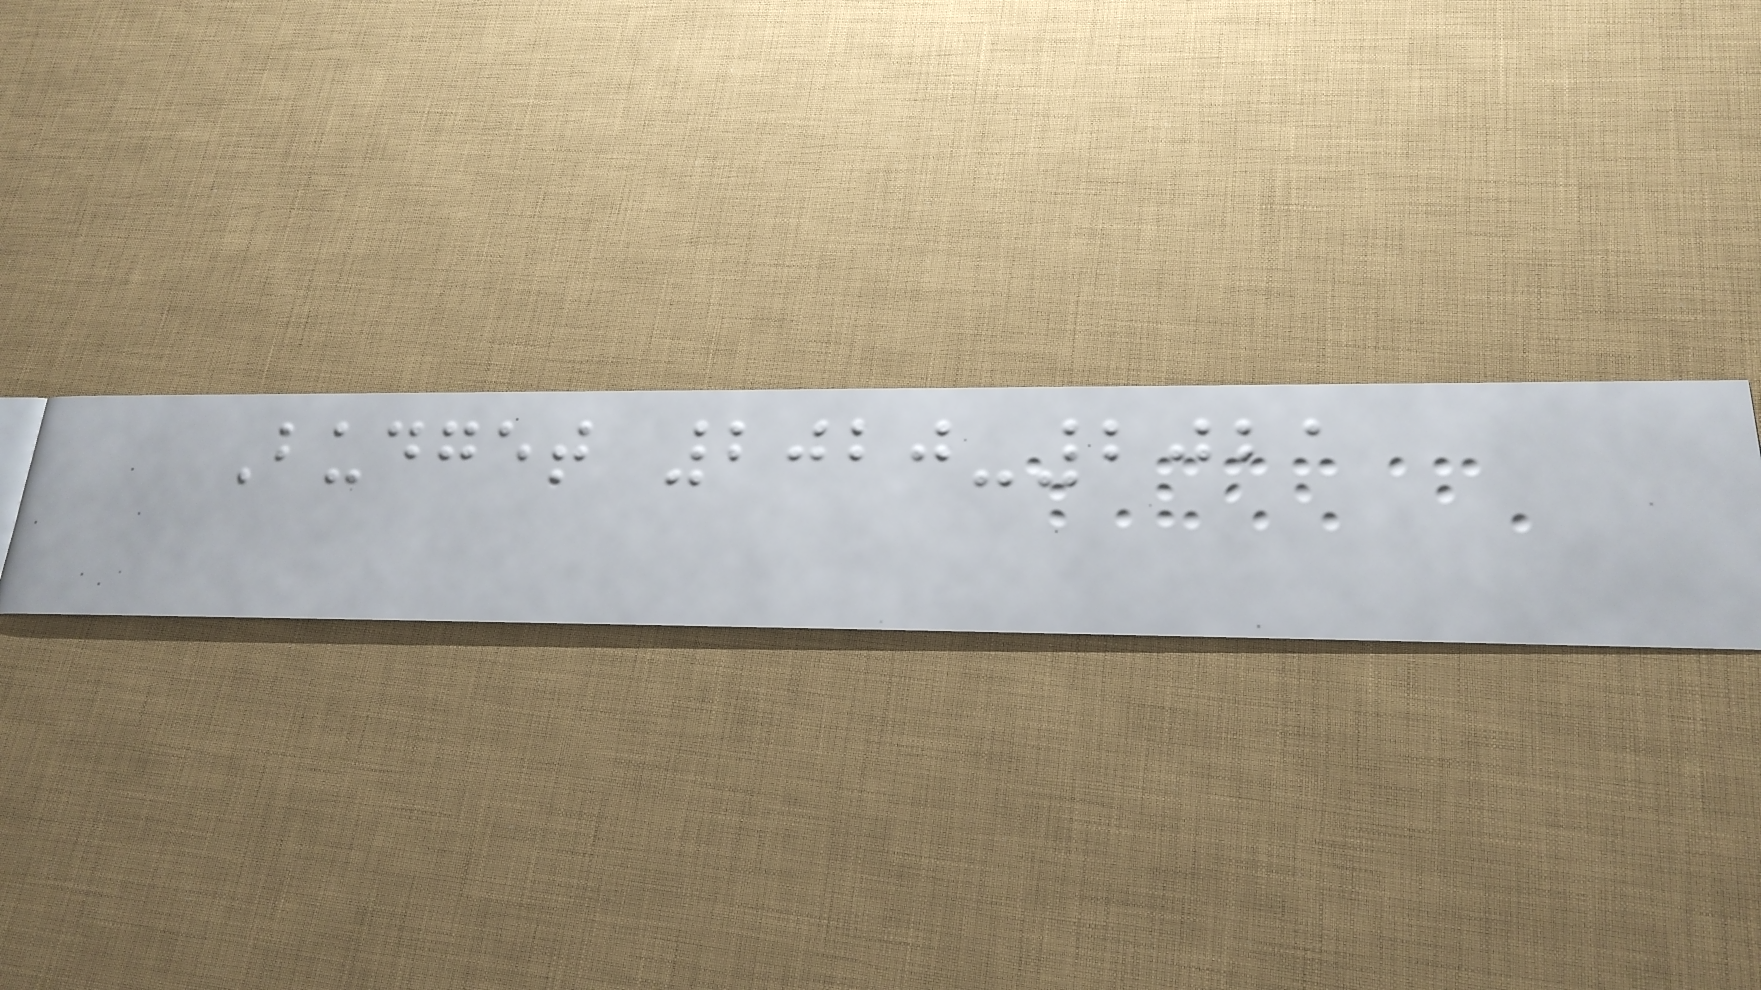Budget 2020-2021
